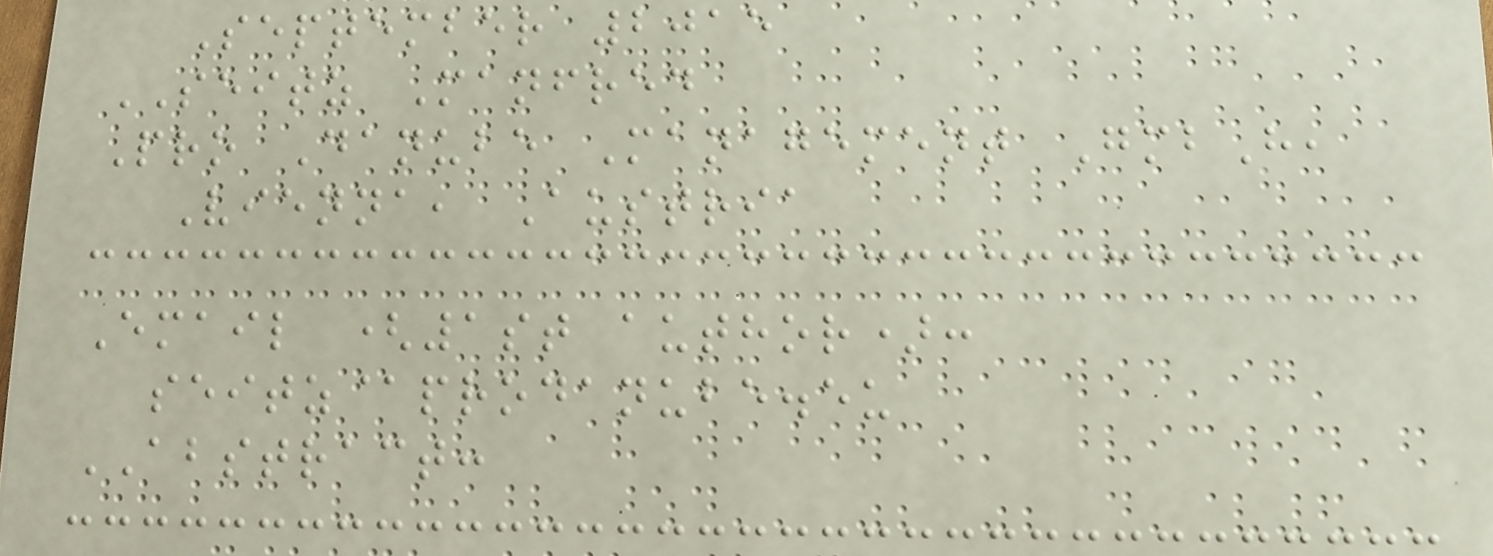September 2015
SEITZ Manfred
Pro Danube Management GmbH,
Vienna, Austria
Email (1st author):
seitz@prodanube.eu
ABSTRACT:
